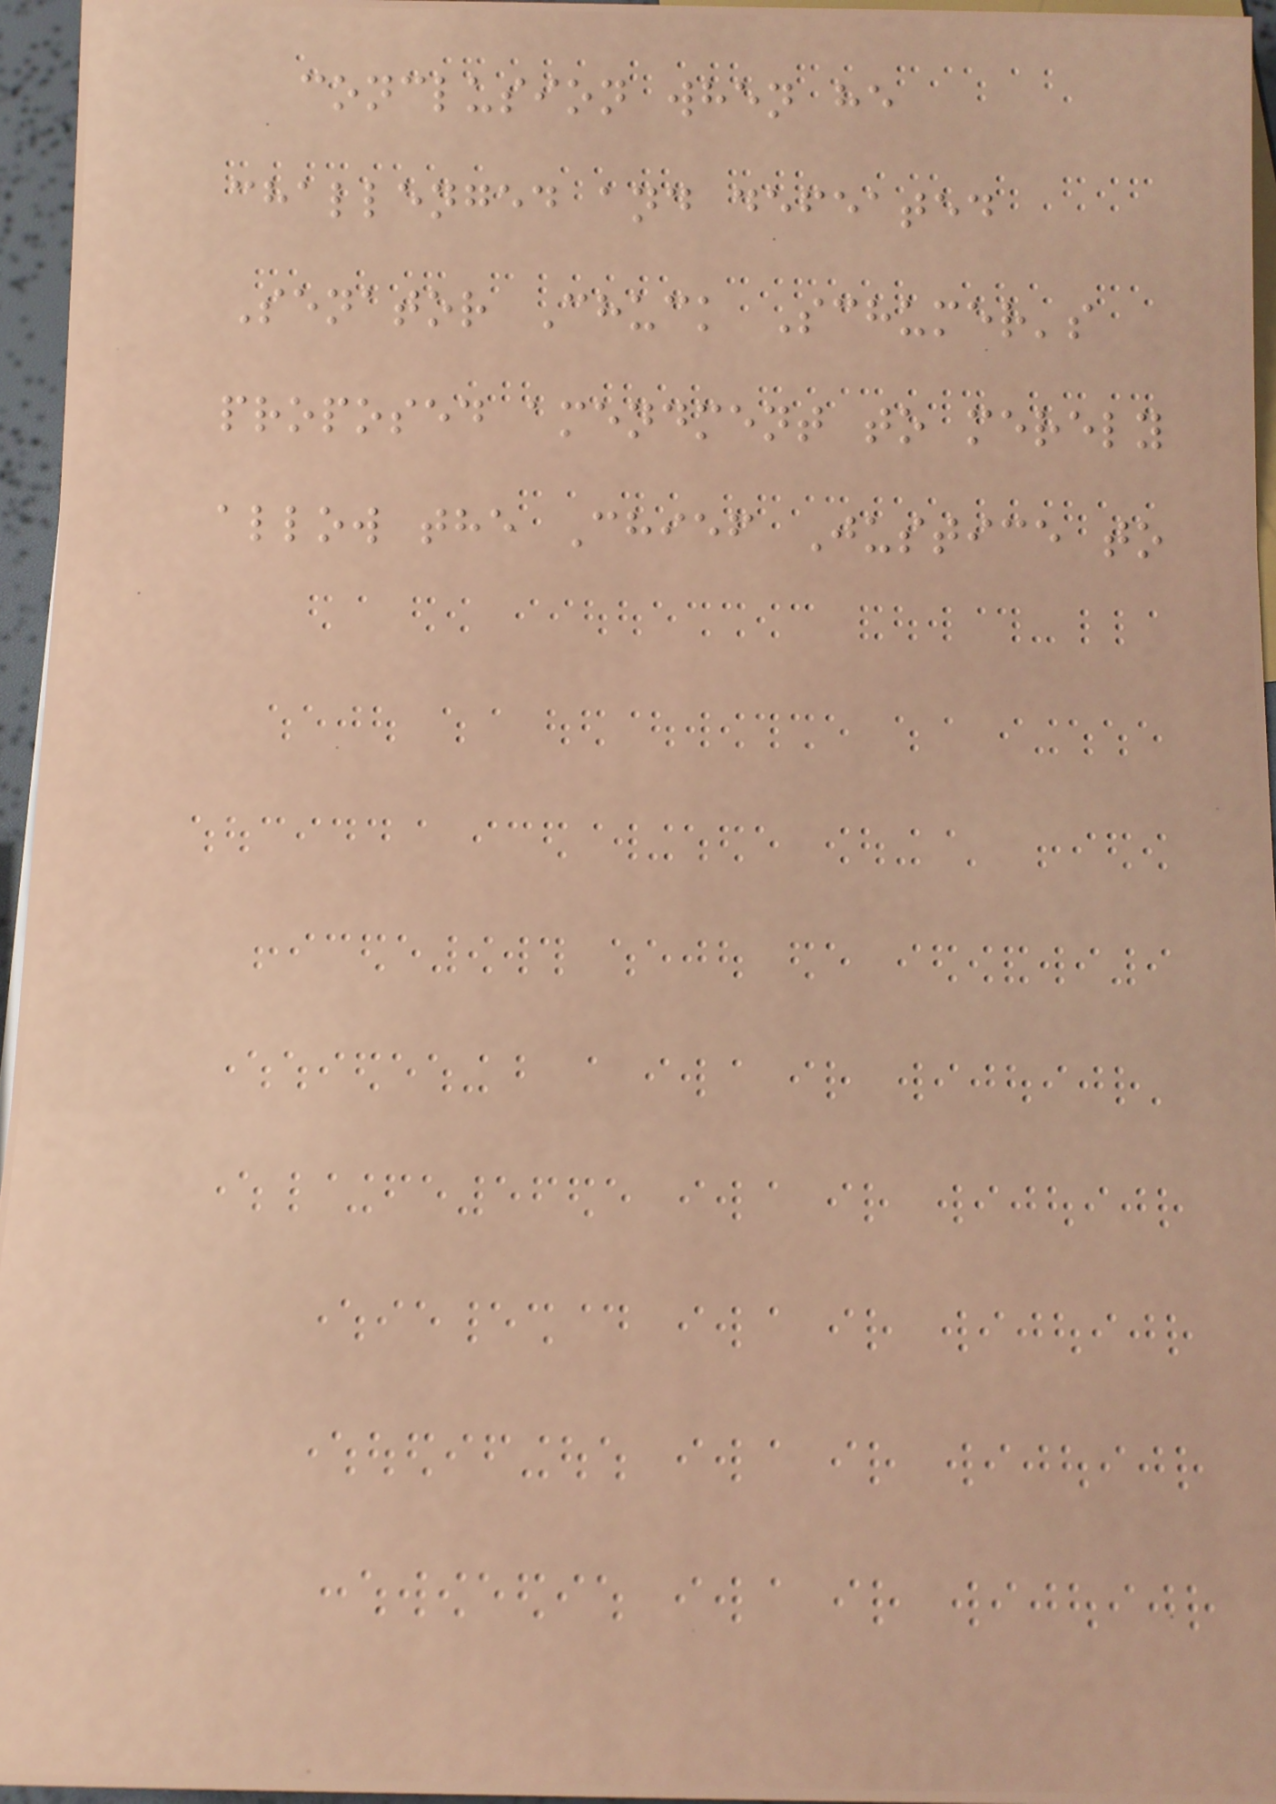conclusion when he
challenged and defeated
Senator Chuck Schumer's
proposed amendment to merely
allow the Chief Justice to
